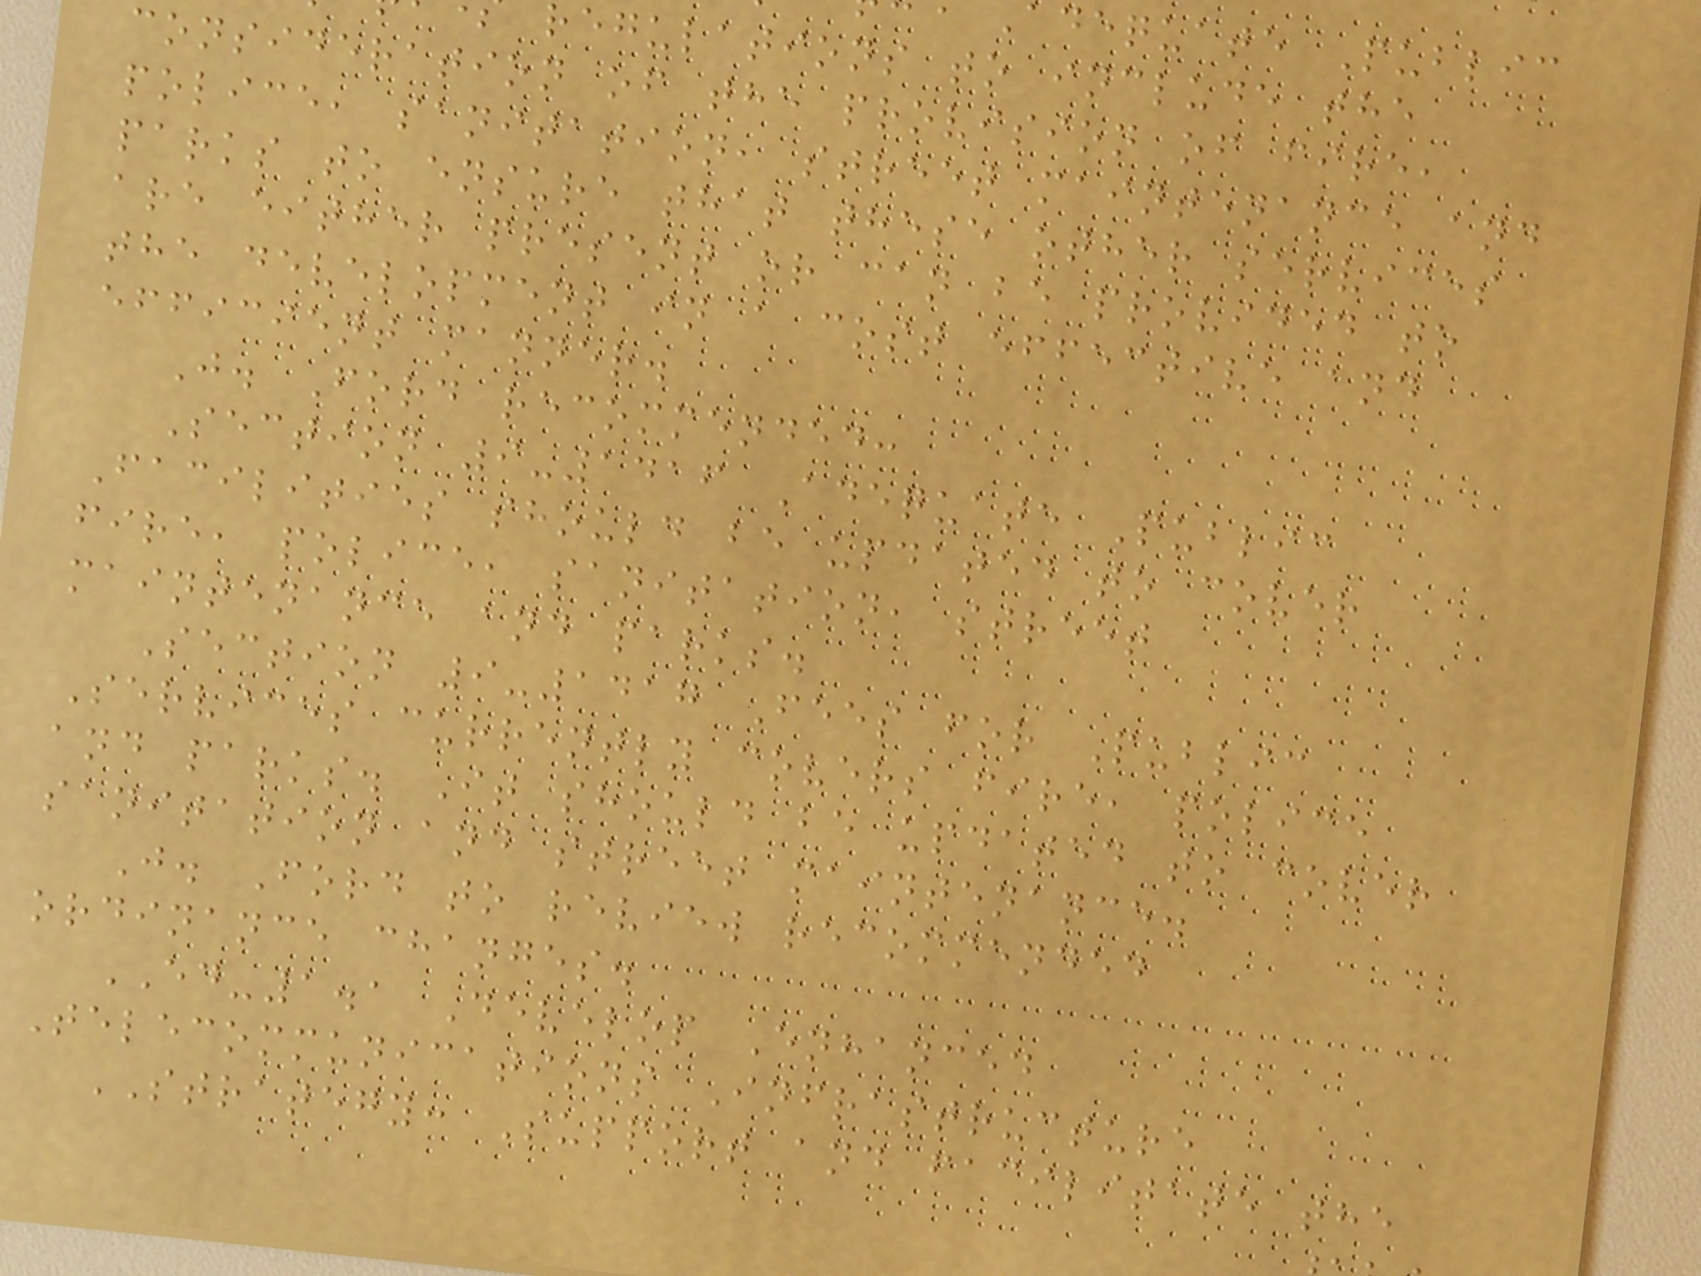adequate Public
regulations to include the
consideration of the provision of fire,
police, sanitation, street maintenance and
parks to ensure that these other services
are either present or can be provided to
the development in a cost effective and
efficient manner.
J. Ford recommended:
Section 9-1416 Adequate Public
Facilities should be updated to cover
fire, police, sanitation, street
maintenance and parks.
Section 9-1417 Fees for Public
Services currently covers fire, police
and parks. It should be updated to cover
sanitation and street maintenance.
J. Ford to review recommended
ordinance changes.
ED-1.1 Develop Enhanced
Telecommunications Infrastructure
STRATEGY: Support and facilitate the
